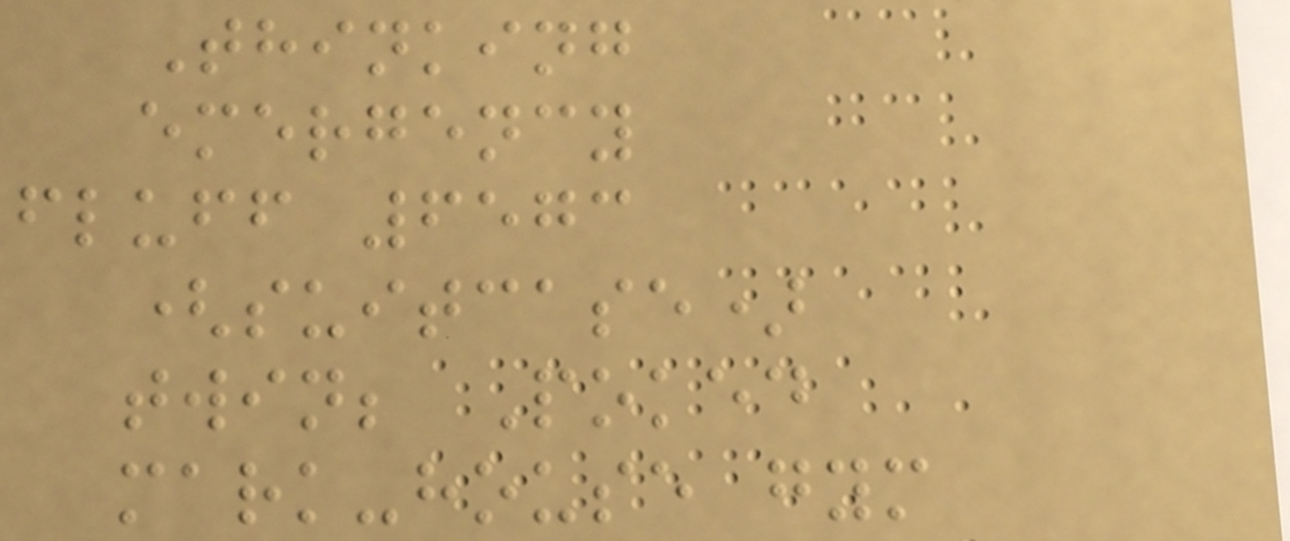Thinking
emergency
fluff 6573
(suitcase)
twin; Poked
mark-house gym
